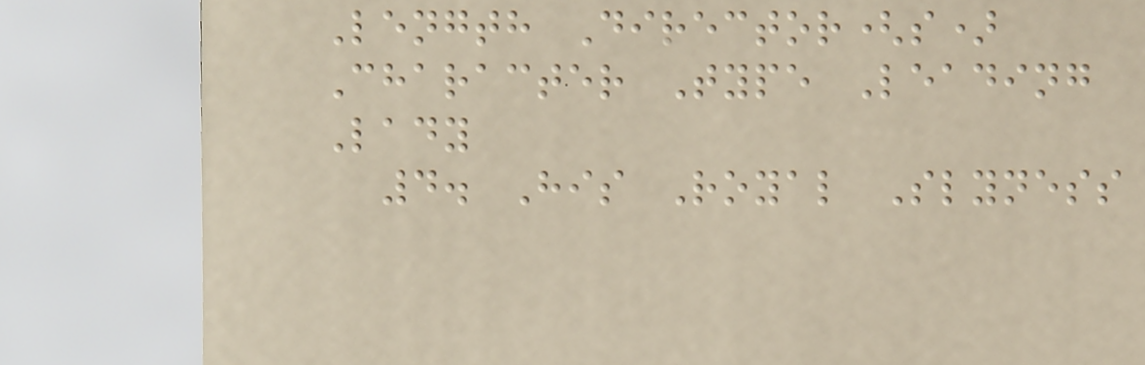Length Director(s)
Character Type Leading
Lady
4. His Royal Slyness
